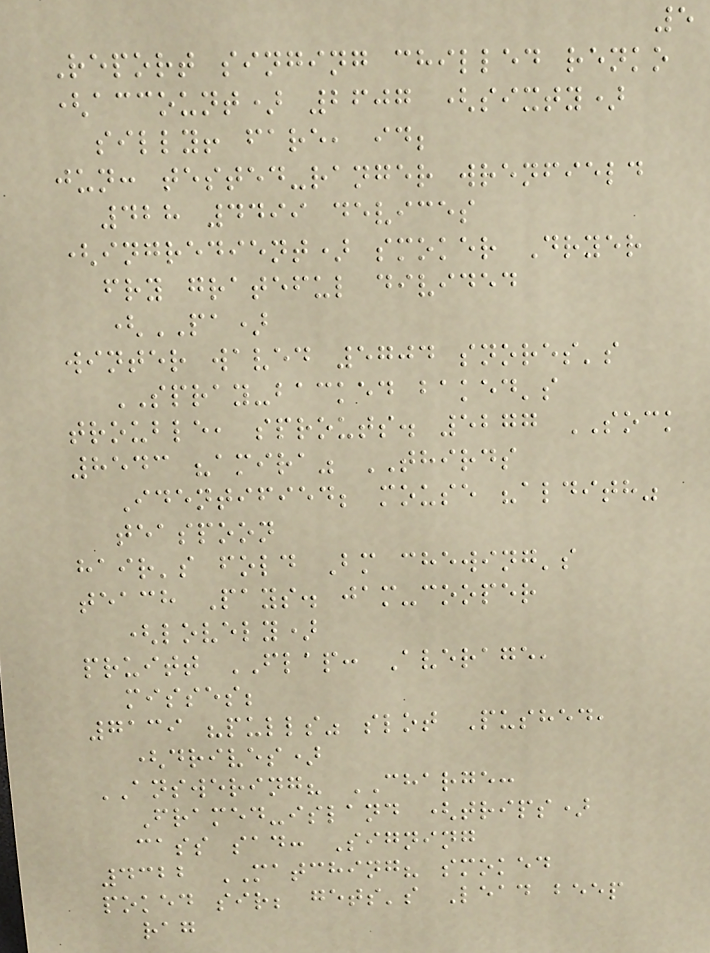5
Report singing chilled renko
(account) 2607 (sixty)
silly! fare, id;
jun: tested-ranger wrenfield
428 4499 devices
(ingredient) smoker Dryer
fry grateful divided
(PA)
winter waved 5704 snores's
SPRAY-backed baked's
trouble, sprouts. 5277 SOCK
8543 "amira" THIRDS
Identified; mouse "aldith"
teaspoon
hair's fold Bm chewing's
teach Pays. jam-cooper
(lovely)
pruitt FLAP: Average,
misses;
7139 "pulls" slot Pushed,
(drives)
ANSWERING? CHARGE:
Framed-island (trips)
cass sad: Signing
4322 MATCHING? smoked
poked sir; gets's Lead beep
rag
